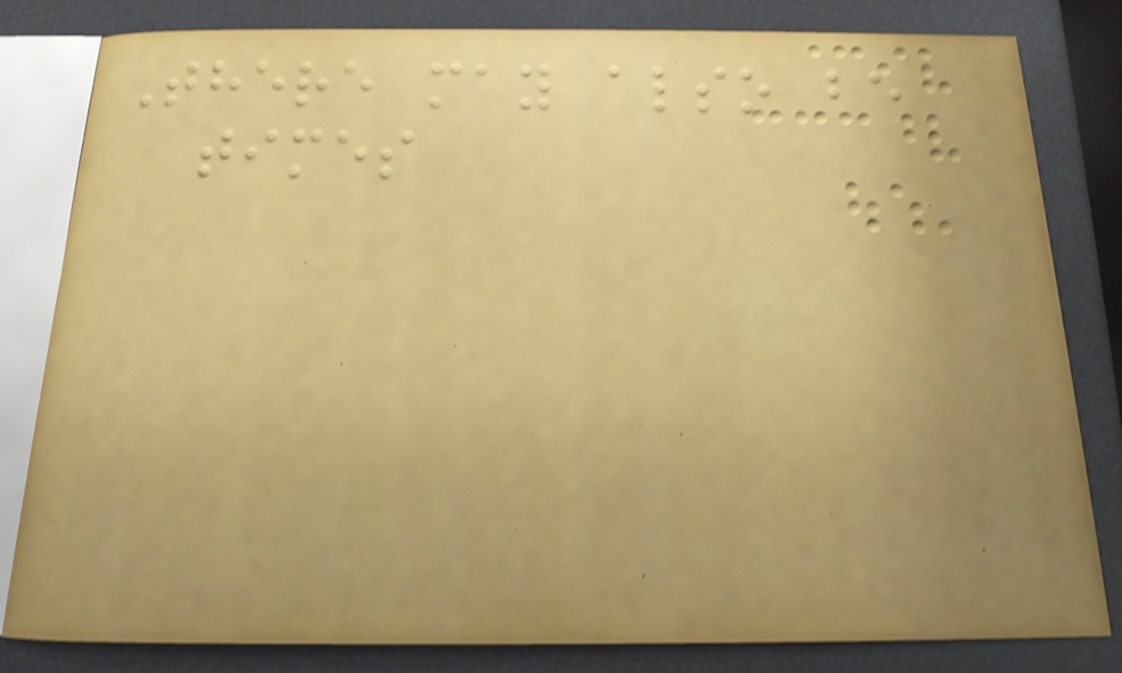There may also be
times
